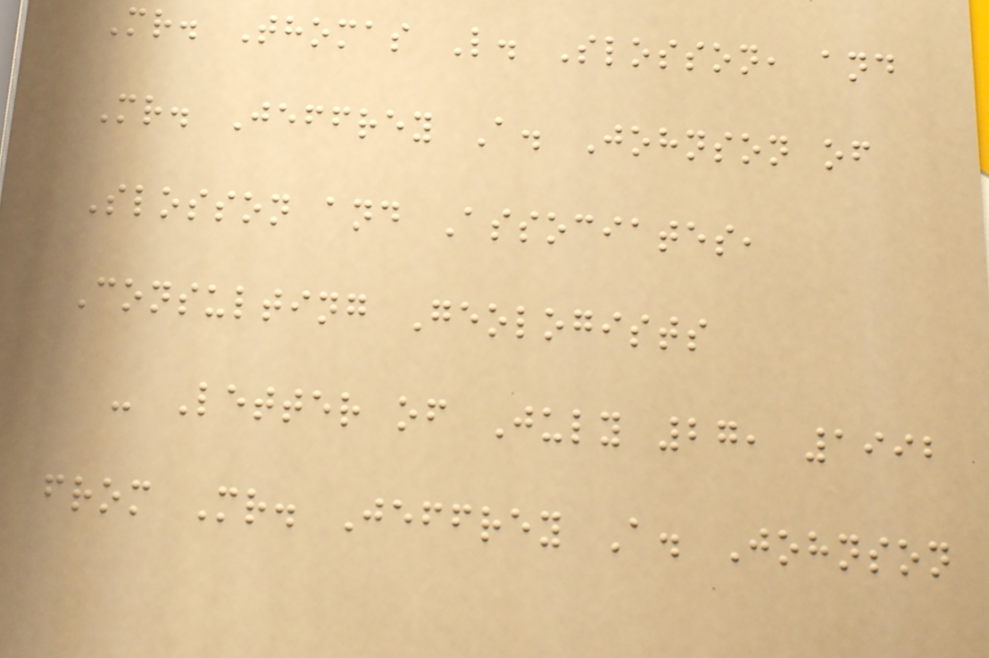Mr. Thomas L. Slosson, and
Mr. Jeffrey A. Johnson of
Slosson and Associates,
Consulting Geologists
- Letter of July 27, 1992
from Mr. Jeffrey A. Johnson
